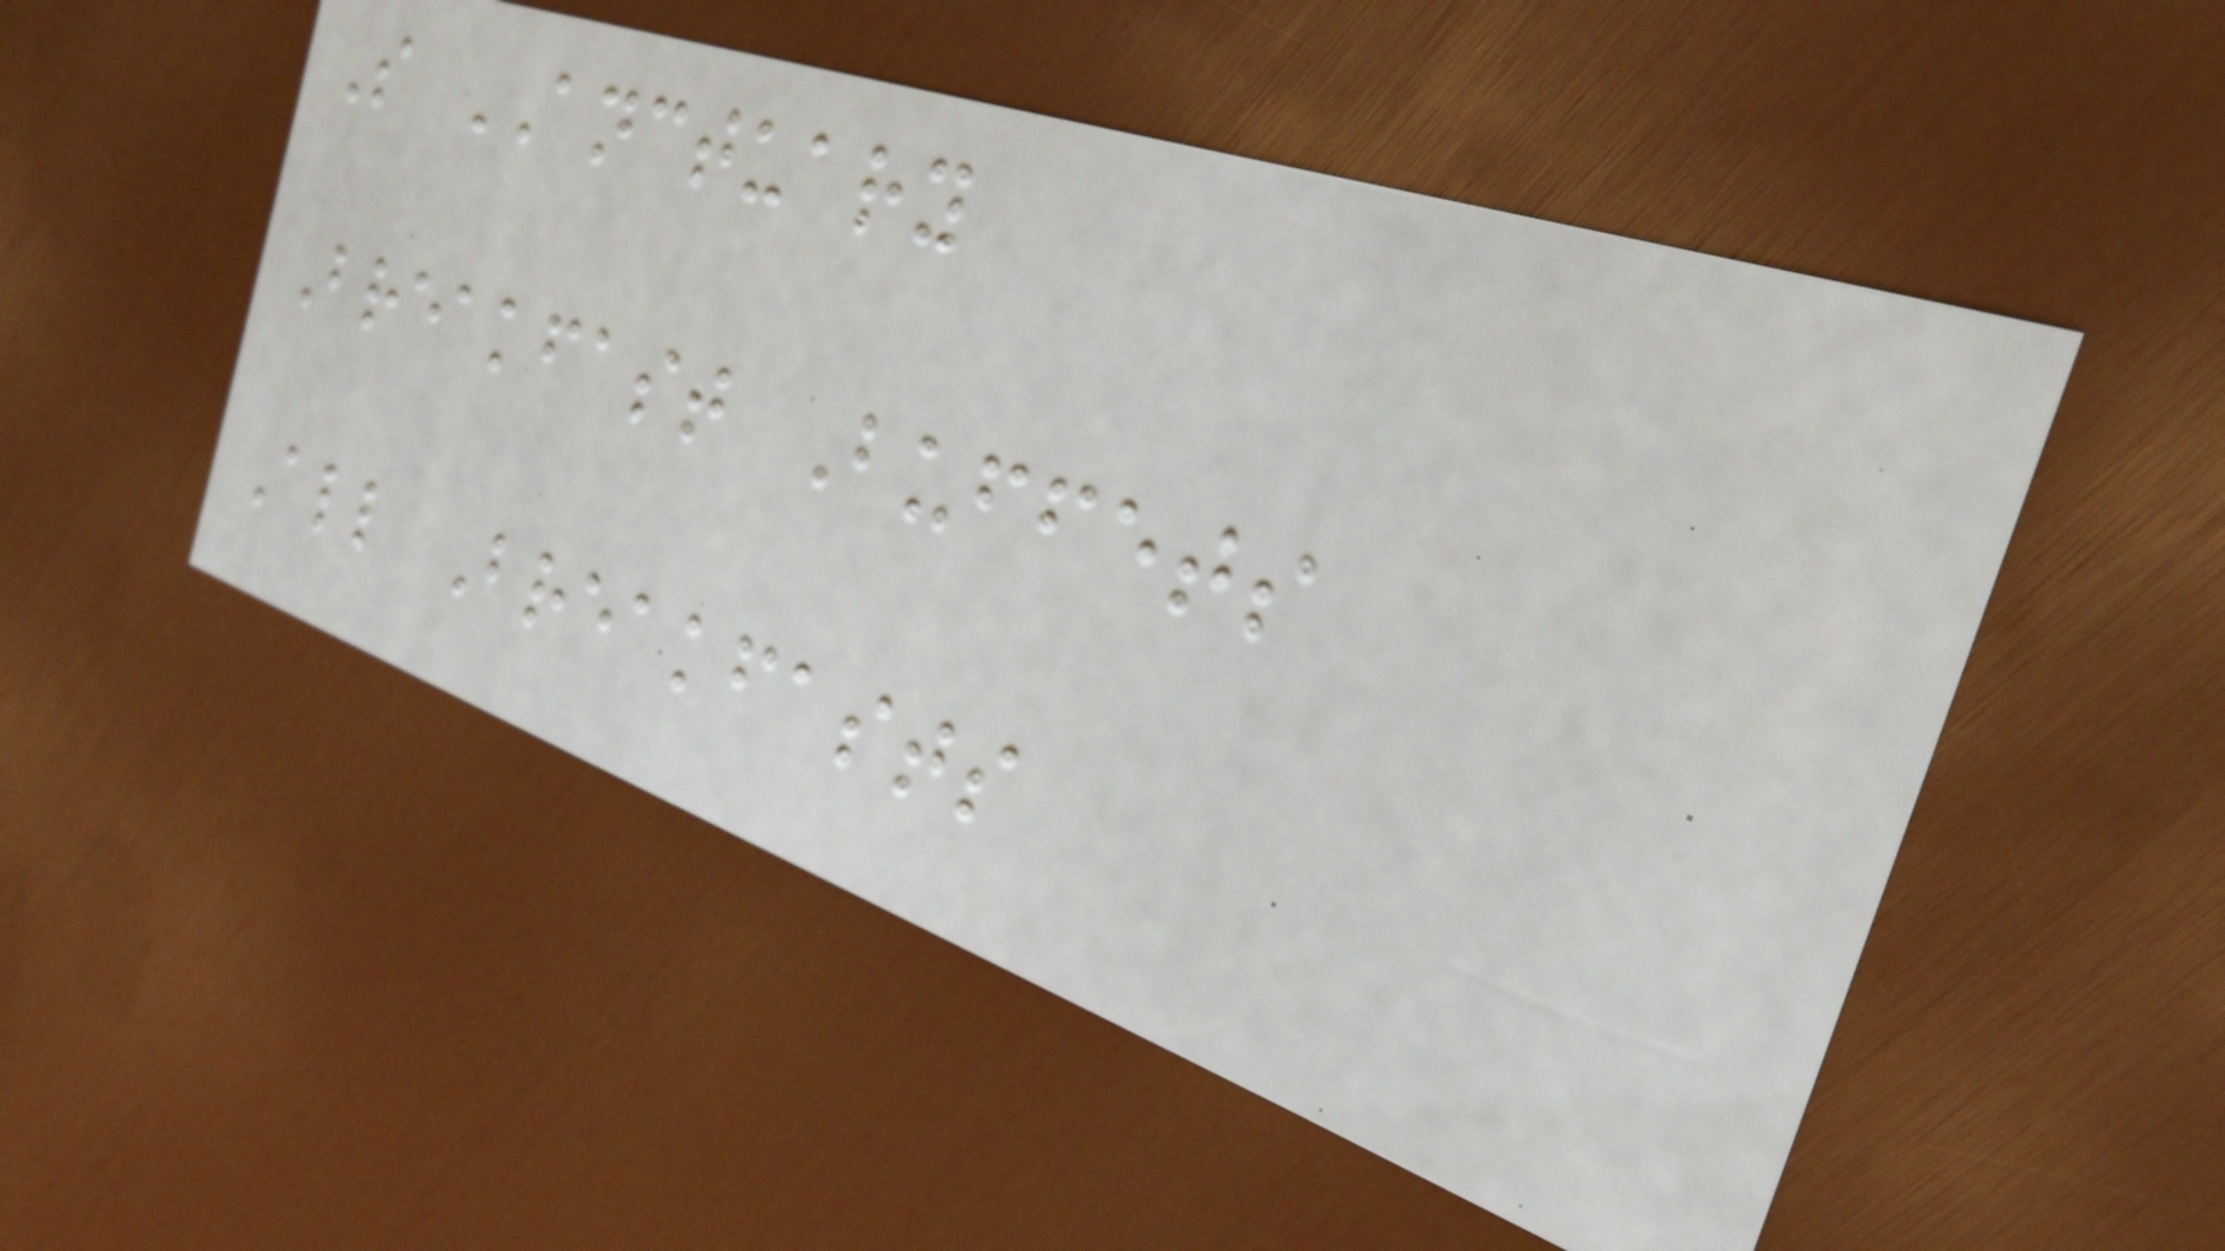S ANCTUARY
Breakfast Buffets
All Breakfasts
